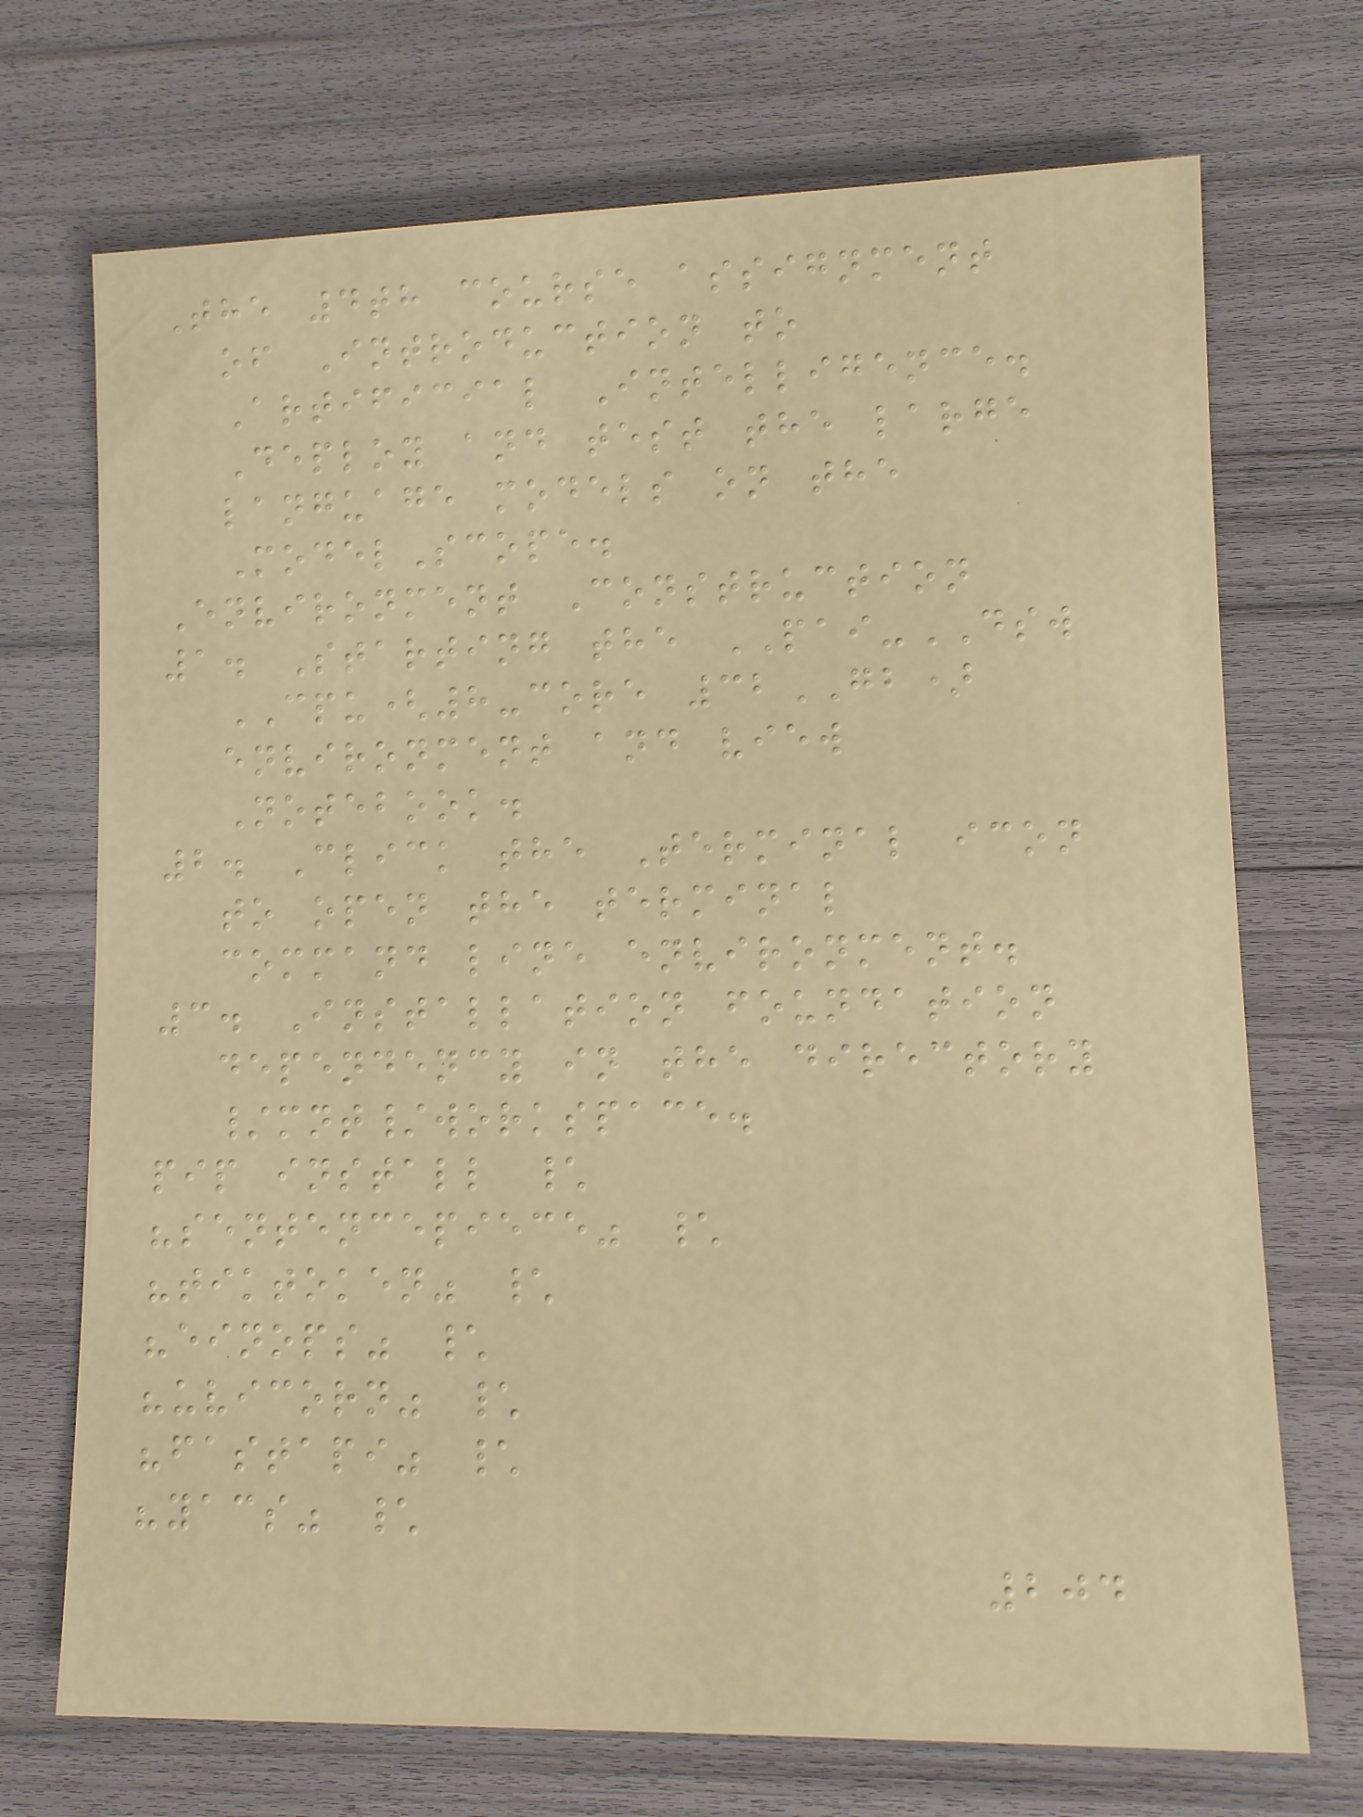The 4th course assignment
of Introduction to
Artificial Intelligence.
Deploy and test the large
language models on the
ModelScope.
Environment Construction
1. Starting the PAI-DSW
CPU(8-core 32GB)
environment and view
Notebook.
2. Click the Terminal icon
to open the terminal
command line environment.
3. Installation foundation
dependency in the directory
/mnt/workspace.
pip install \
"sentencepiece" \
"tiktoken" \
"einops" \
"uvicorn" \
"fastapi" \
"yacs" \
204
